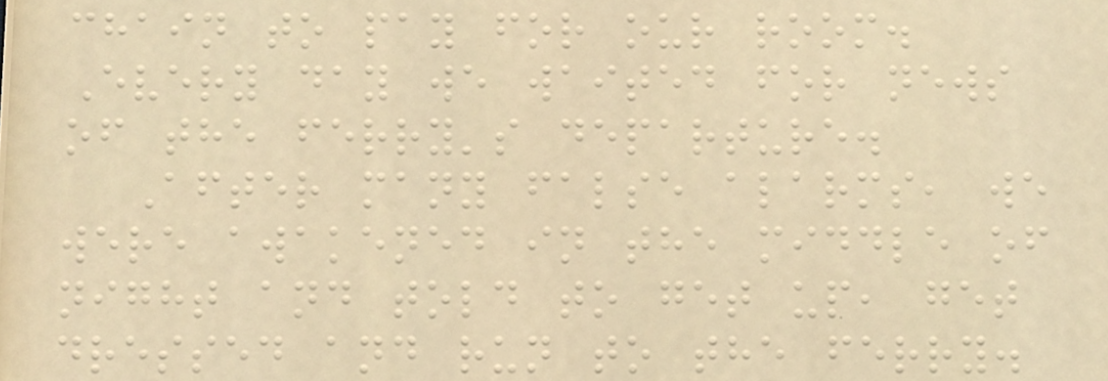chain to pay for our room.
Every day we waited for news
of the ferry's departure.
After many false alarms, we
were awakened in the middle of
night and told to get up, get
dressed and run to the ferry.
